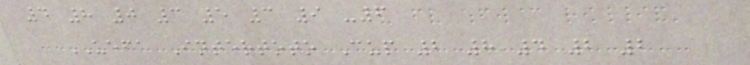4 8 0 3 5 3 9 -6
UEFA Intertoto Cup 2 8 4 2 2
